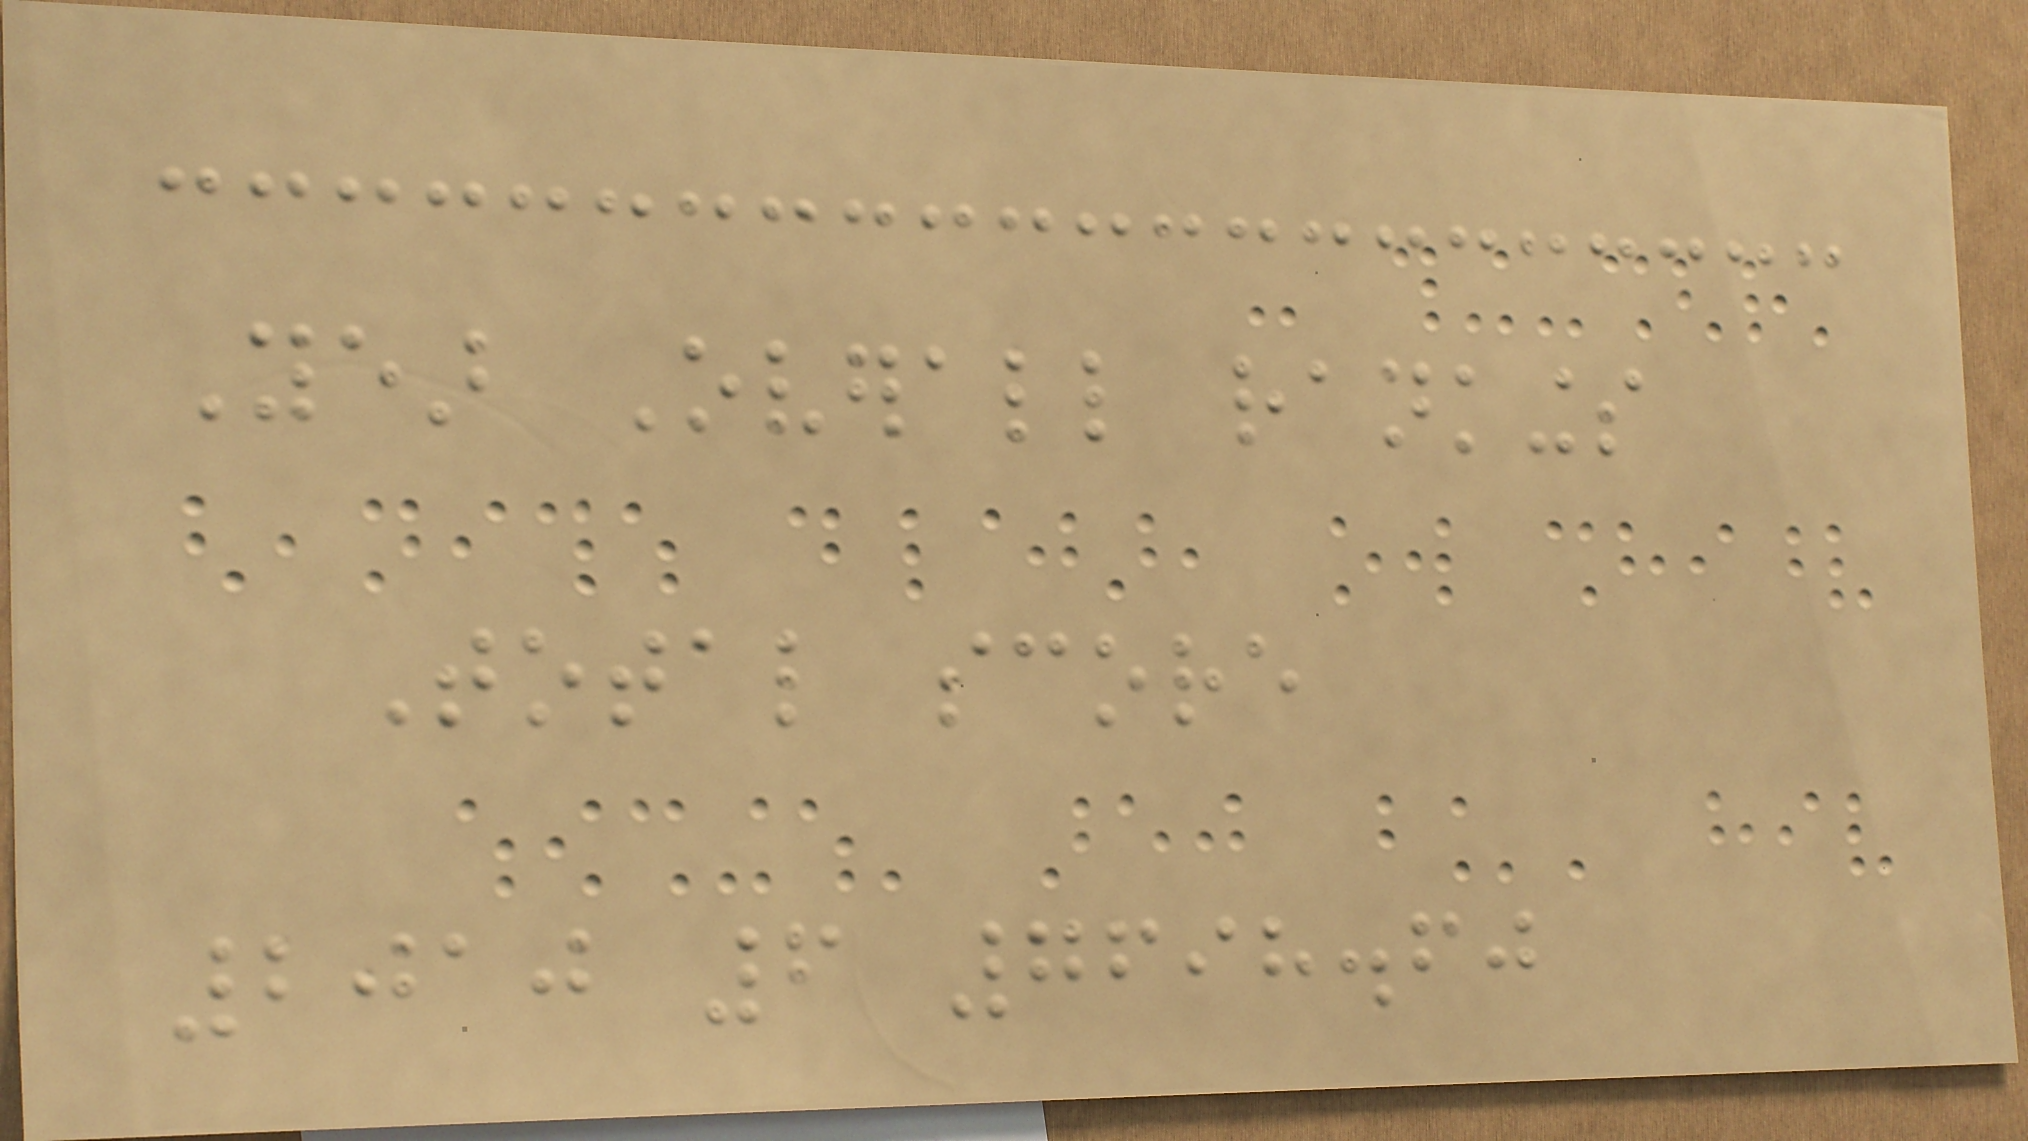Year Overall rankings
Total score
2010 6 7698.60
